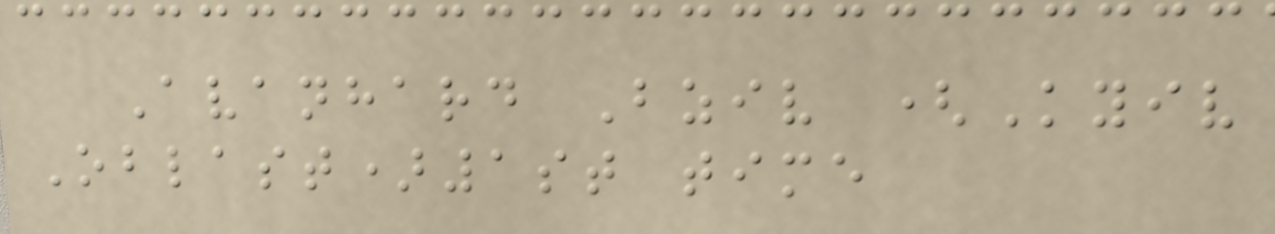Avanhard Bziv (Kyiv
Oblast)1st time
